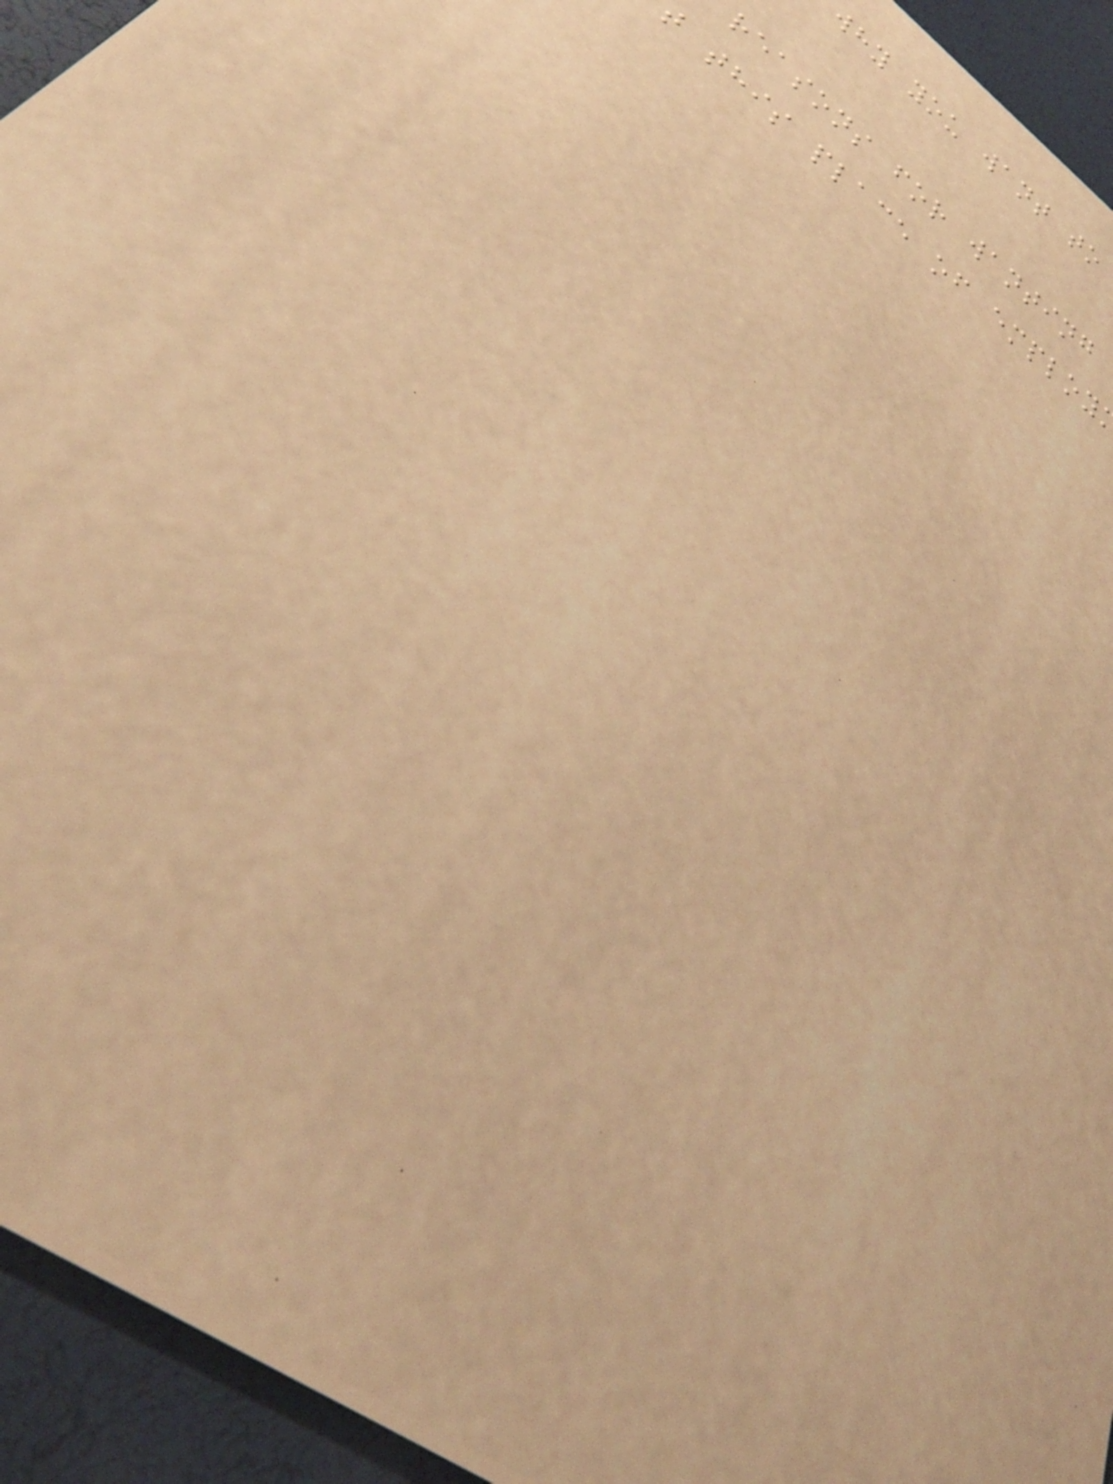why you want to
reasons for wanting
t this place of employ
